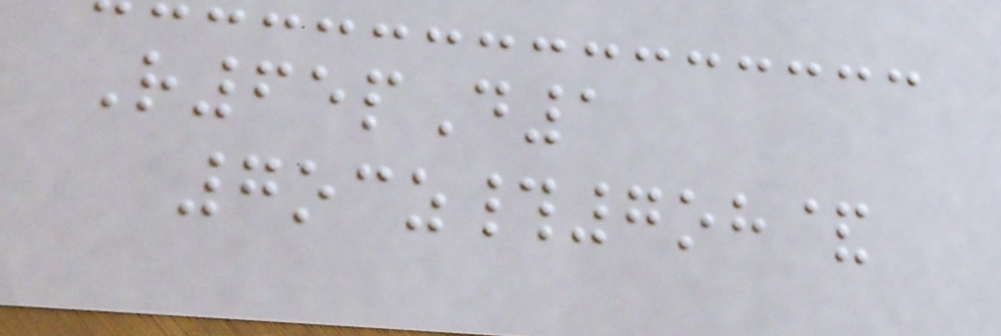R65pD1
7ocz#7oh&
